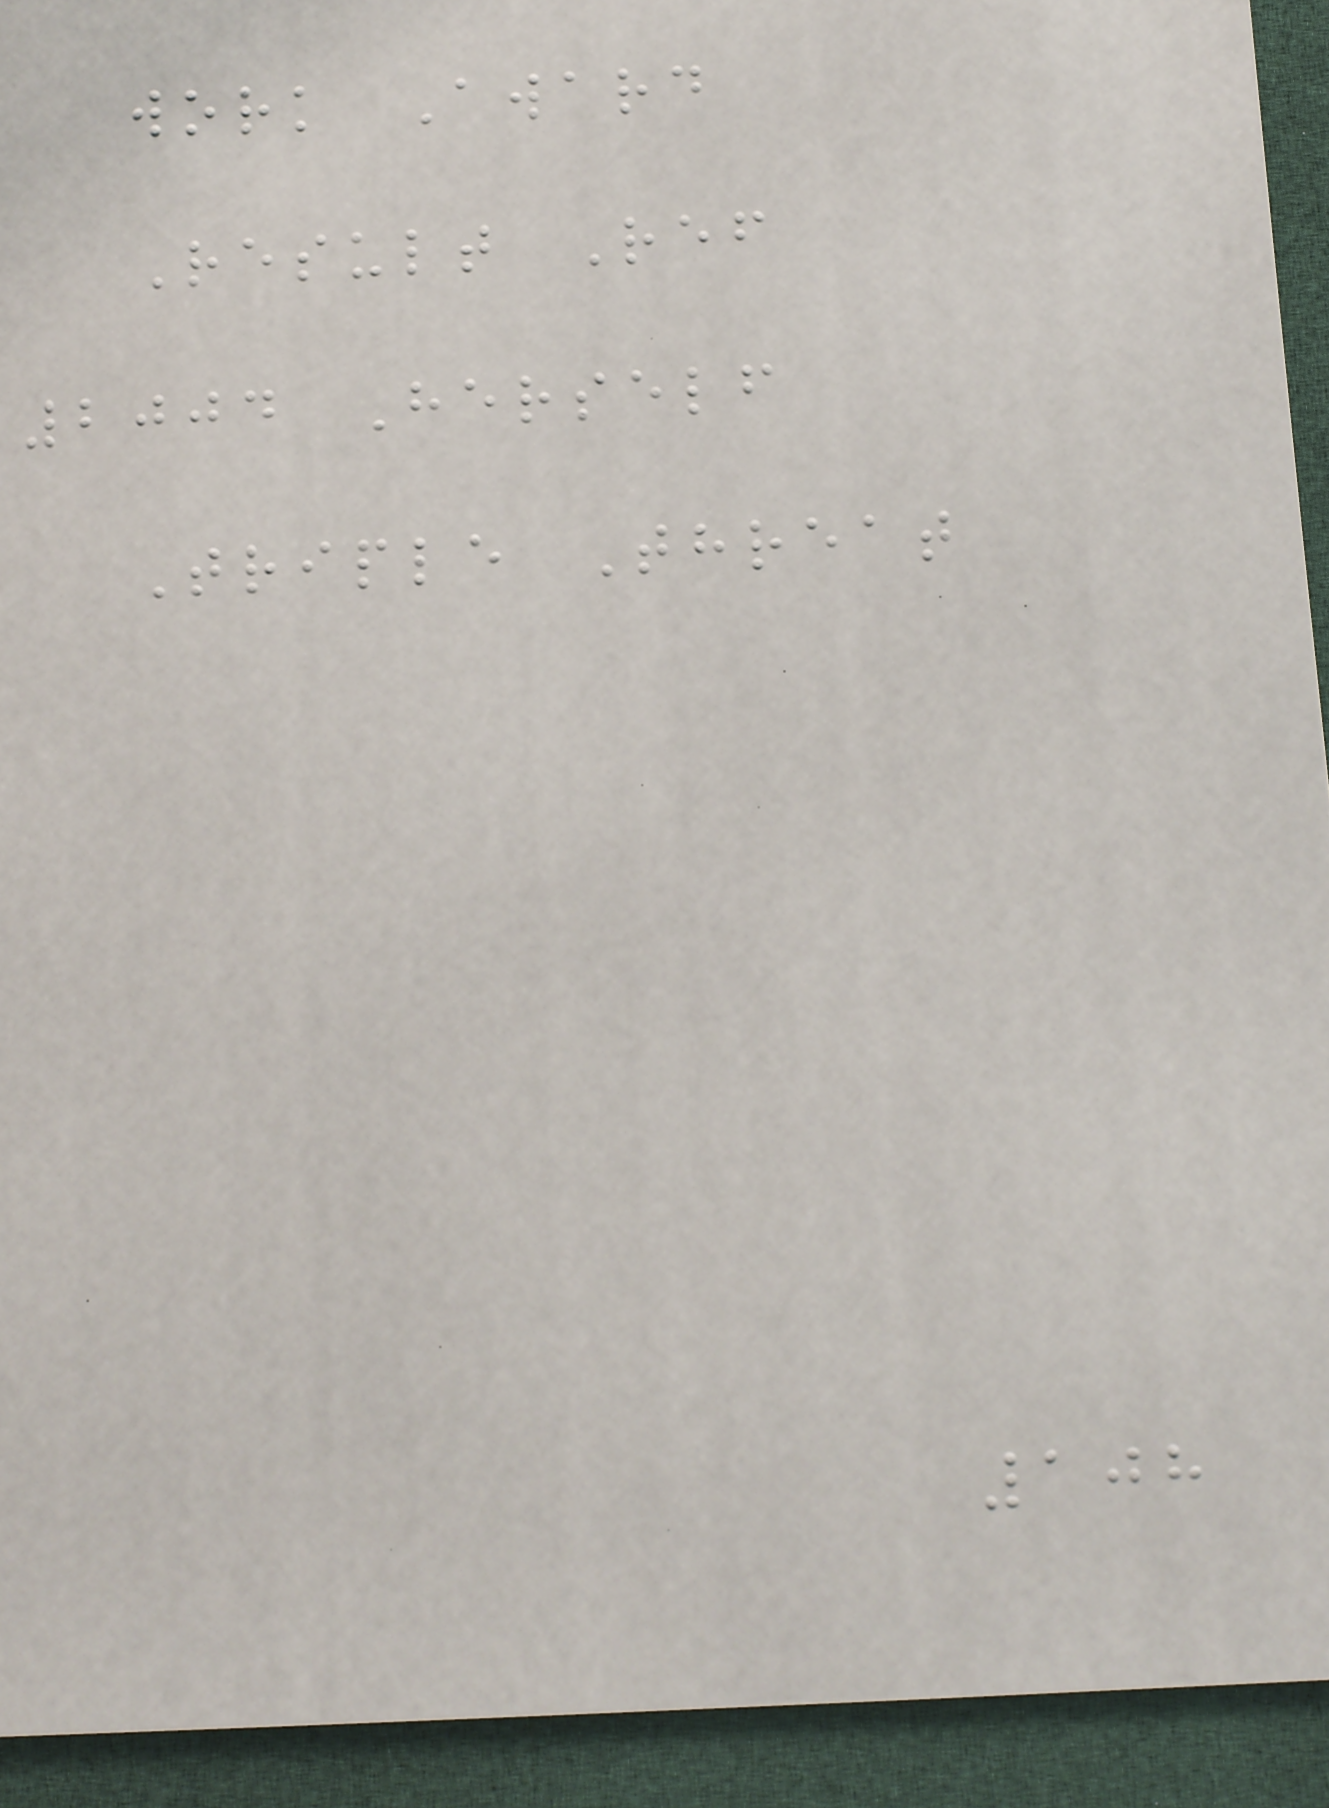work Award
Result Ref
2004 Herself
Triple Threat
108
